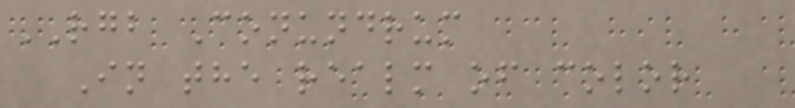RGB Conundrum
In the realm of color
